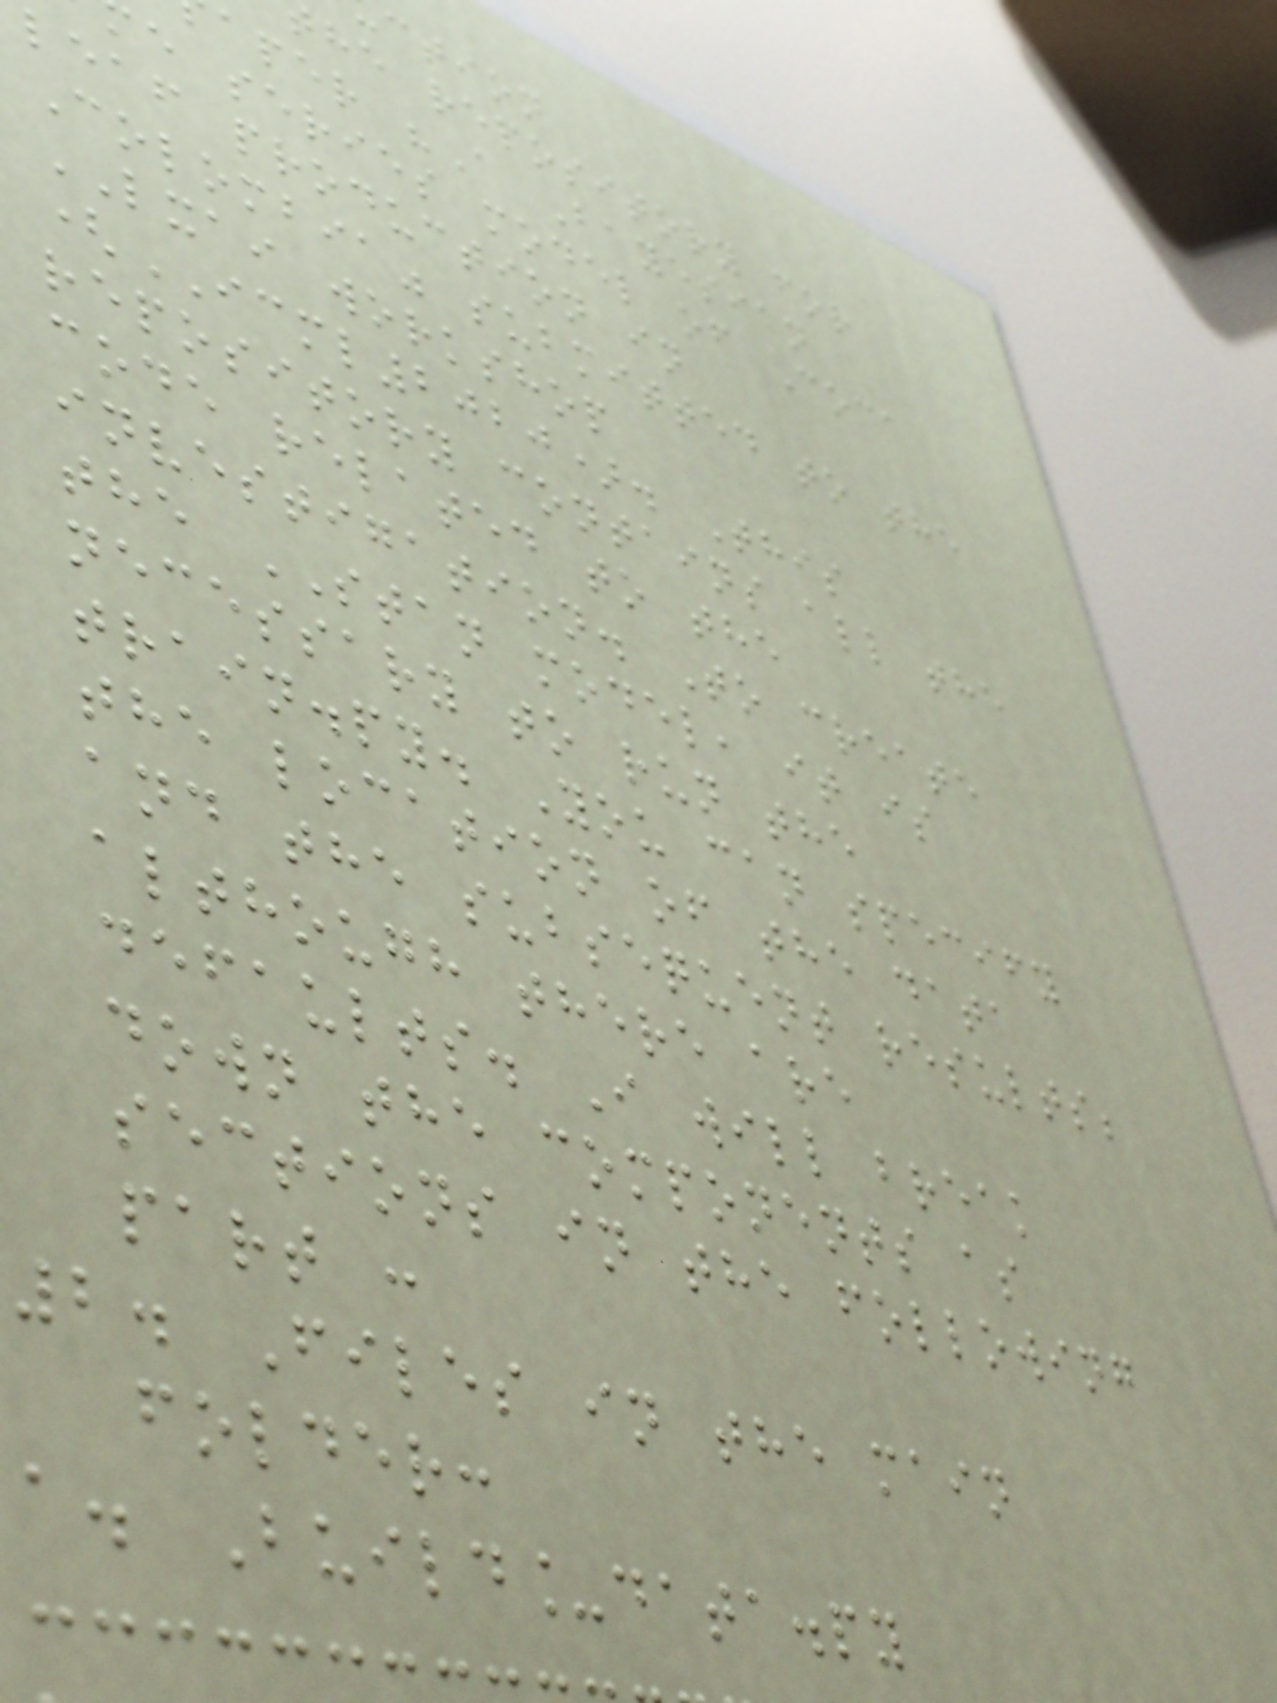ction
he repository for
aper "A Bayesian
e series model of Coca
leaf production in
Colombia" submitted to the
LXAI workshop
(ICML2020). This
repository contains all the
code related to the
investigation. To create
the STAN model, it is
necessary to run the
train.py. You can specify
the location of the data
and the subsequent results;
although there are
defaults. I will break
down the components as
sections in the following
part :
2. Files in the main
folder:
a. Build_data.py
